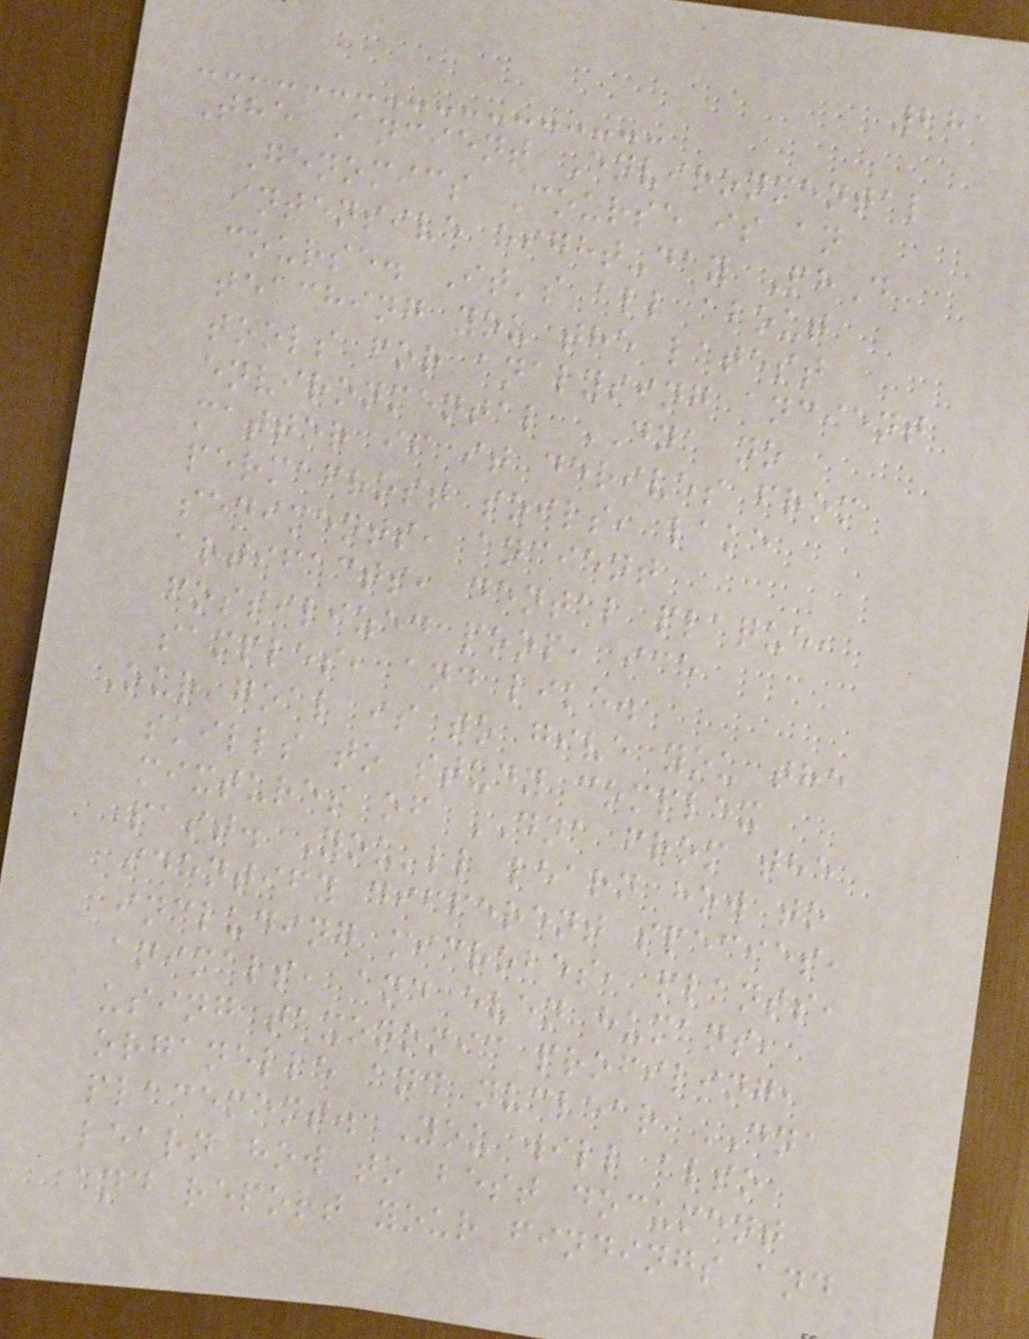281
The Ancient Environmental
Genomics Course is an
intensive eight-day PhD
course. It's all about
teaching you the latest
tools for analysing ancient
environmental DNA no
matter if it derives from
permafrost soils, lake
sediments, ancient
artifacts, dental plaque,
fossilized poop, ice
samples, and like.
Our goal is to give you the
skills to study complex
mixtures of DNA from the
past. You'll learn how to
identify different species,
including microbes, plants,
animals, and even humans,
using taxonomic profiling,
organelle and nuclear DNA
placement. You will also
learn how to best document
and report your findings and
